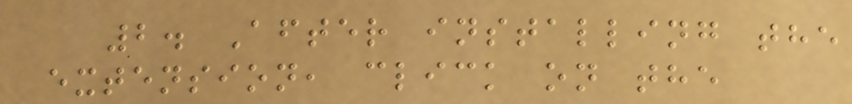2. After installing the
extension, click on the
